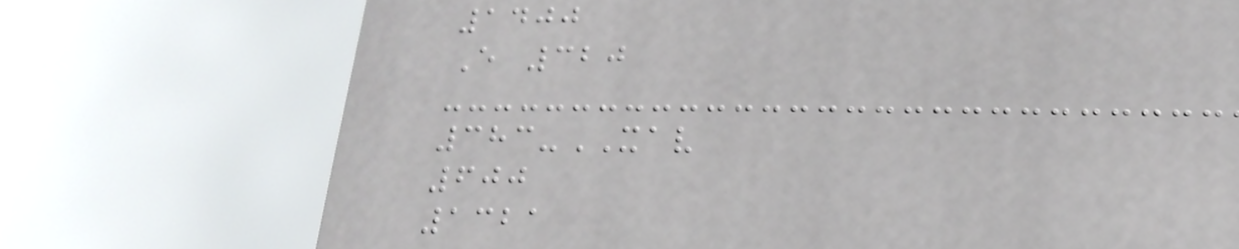1400
E 320
383-XAV
600
1321
